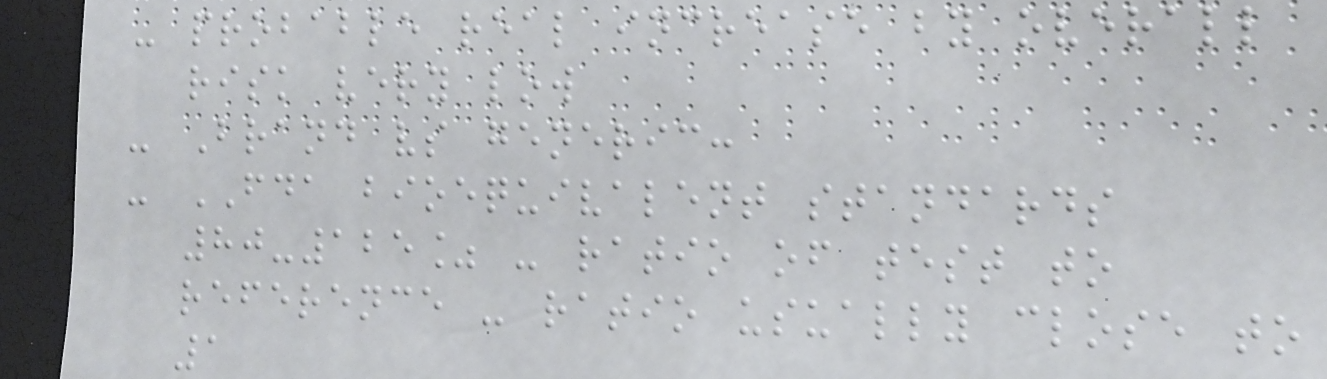- probable real increase by overall
risk very low
- Brand vs generic:
- FDA bioequivalent standards
80-125% - ratio of test to
reference - ratio usually close to
1
